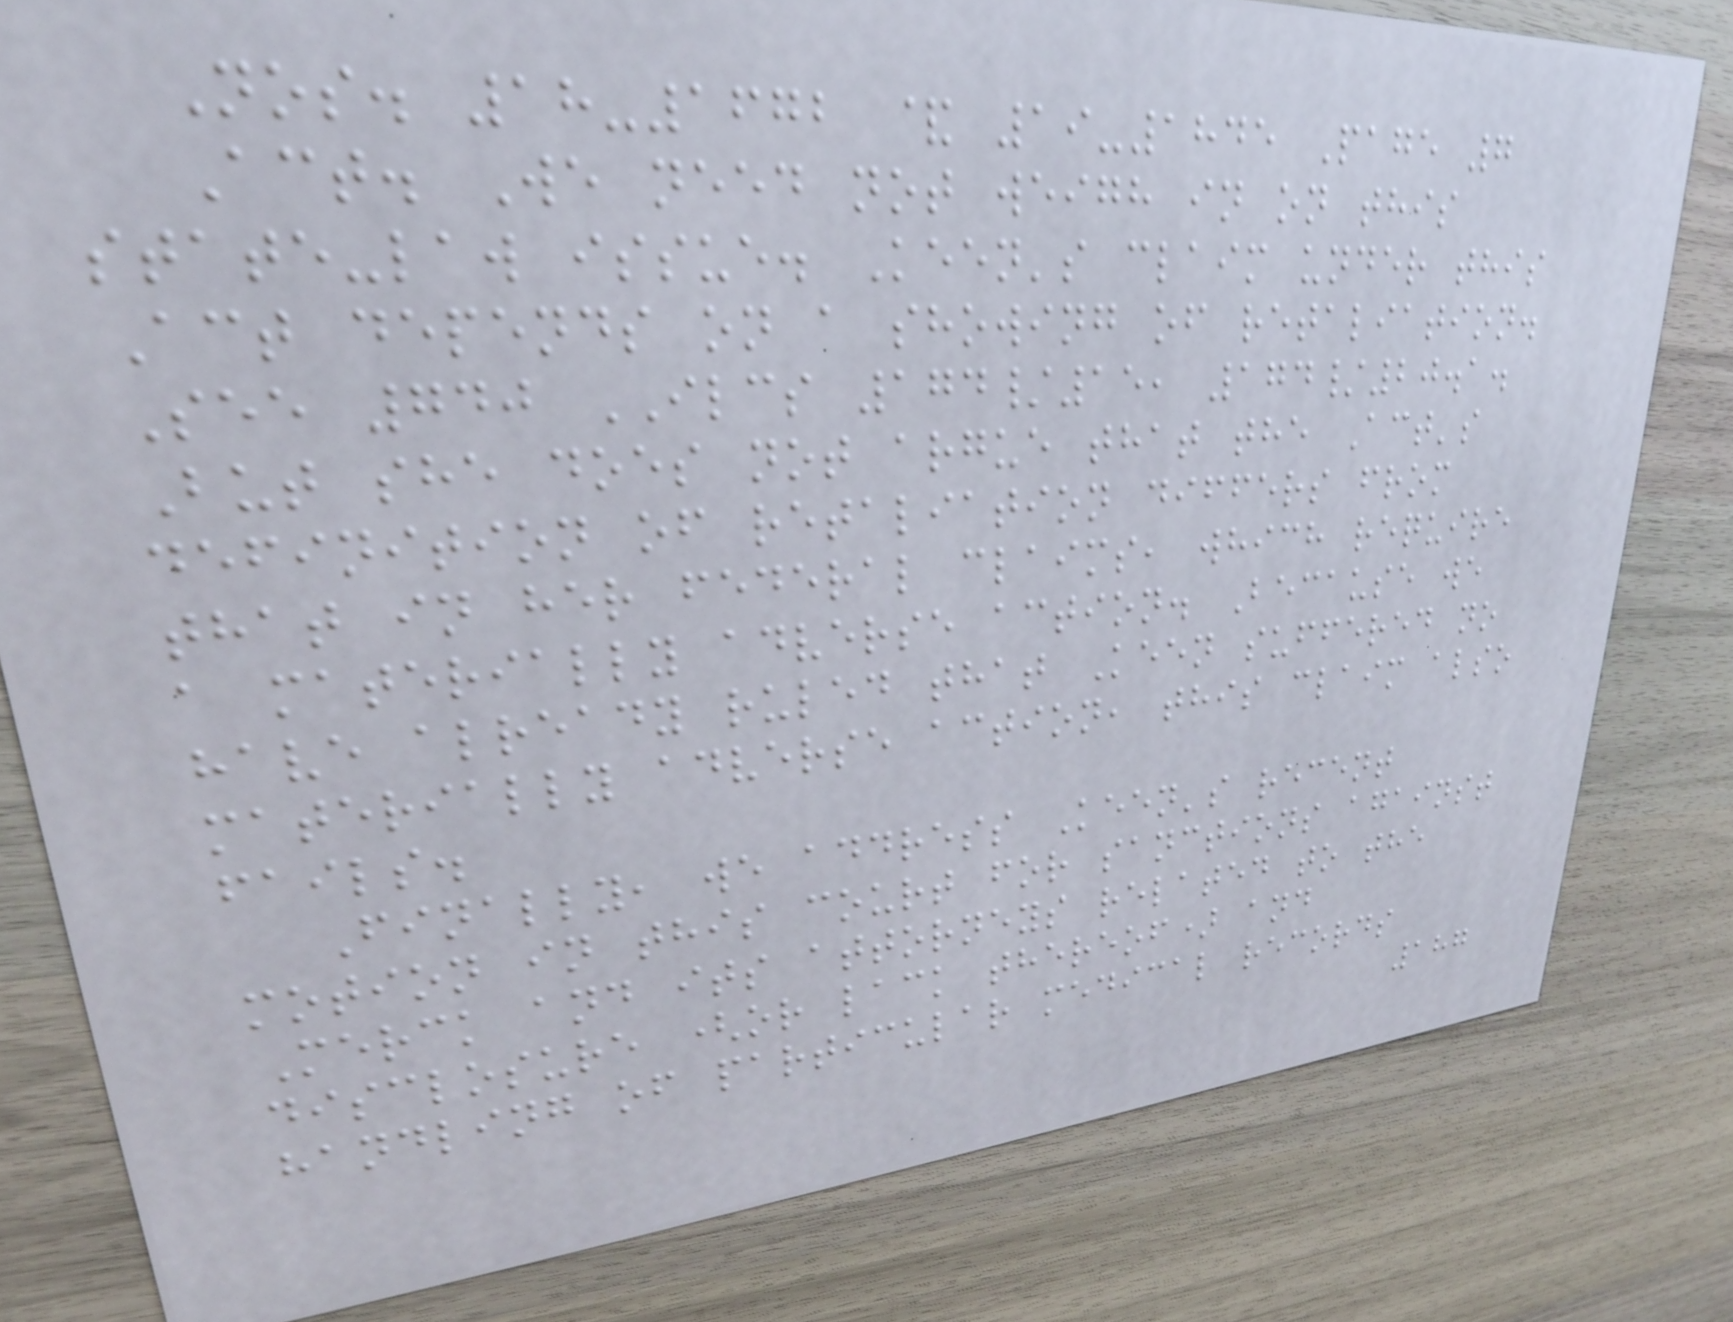Nos. 18-1672 & 19-1845 Page 7
Act. We need not weigh in on this
state-law issue. Keen's claim under this
Act depends on a showing of retaliation.
See 740 ILCS 174/15, 174/20.1.
But she does not argue that the Act's
definition of retaliation differs from
that in her federal claims, which require
a materially adverse action. Because we
have already ruled that Keen suffered no
materially adverse action, this claim also
fails.
Finally, we address Keen's recent
motion in this court for sanctions against
Merck and its attorneys related to the
disclosure (or lack thereof) and
handling of particular medical records
187
